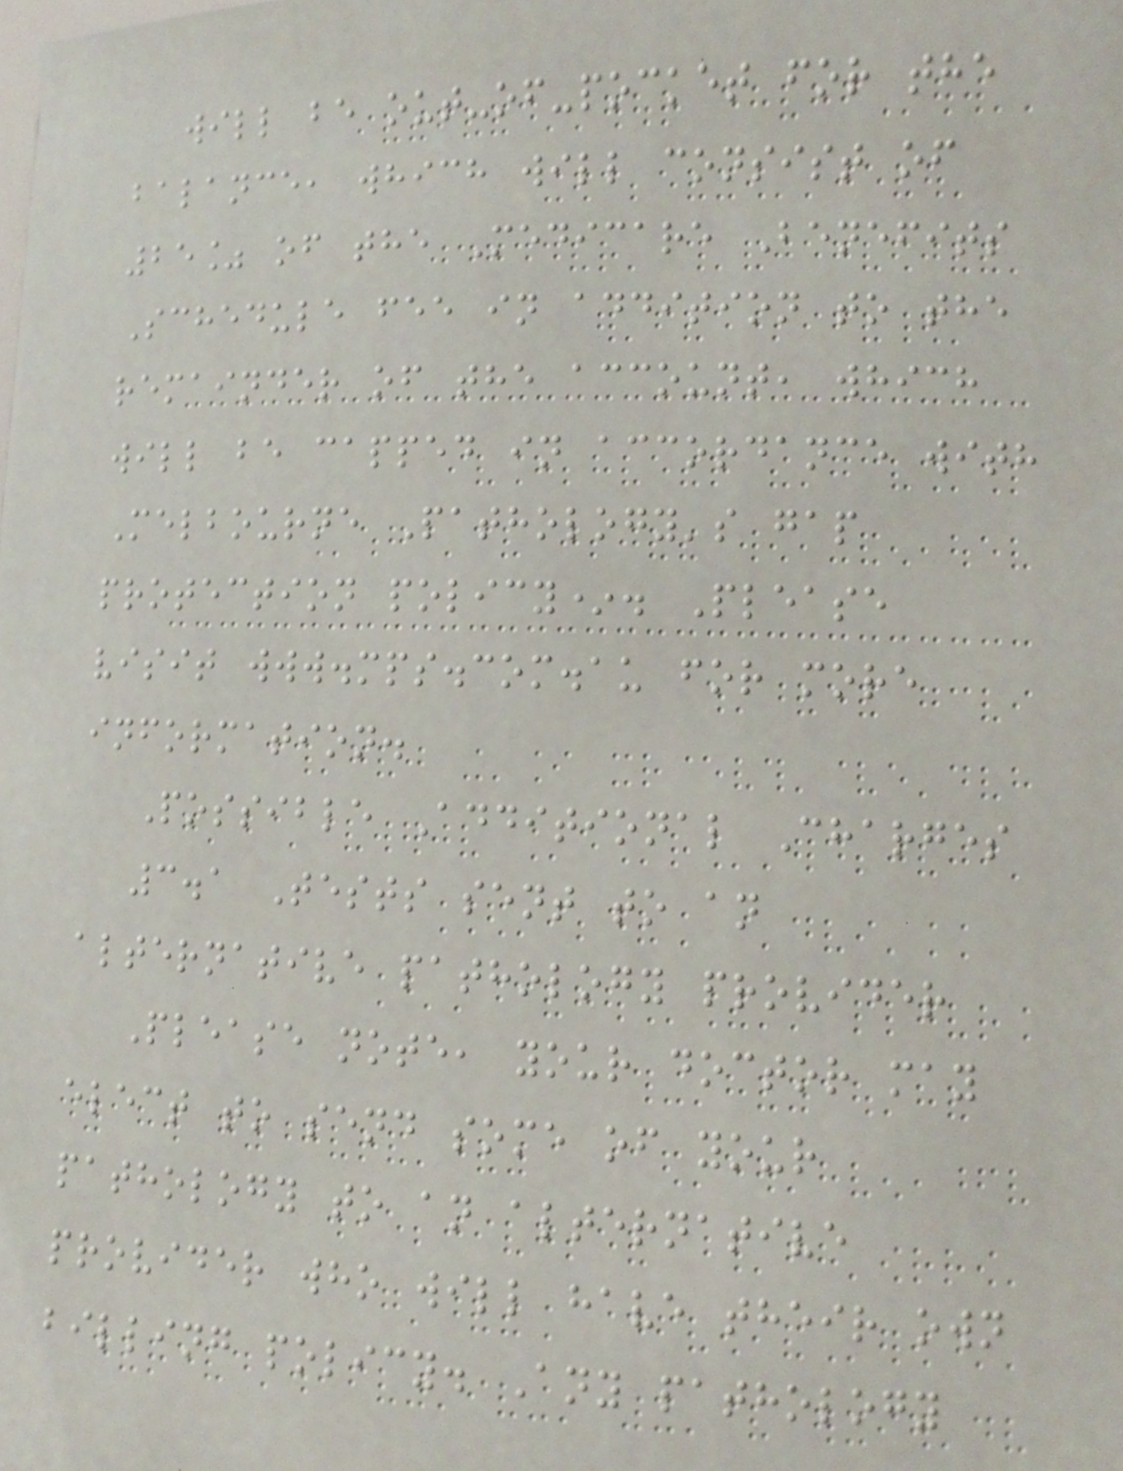will be out-of-pocket for the
balance, which will consist of
25% of the Medicare Benefits
Schedule fee in addition to the
remainder of the account, which
will be capped in accordance with
Melbourne Pathology's gap
protection policy*. Please
visit www.mps.com.au for more
information.
Possible Additional Charges
3.1 Tests sent to an
alternative pathology provider
Please note, your doctor may
elect to send some of your
pathology to an alternative
provider who will have their own
billing policy. Any pathology
